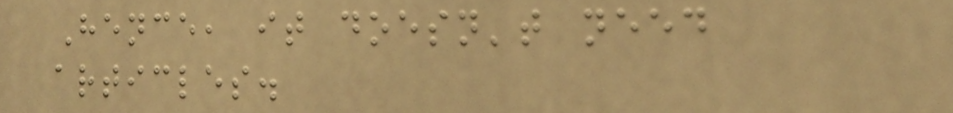Hence, it doesn't need
articles.
